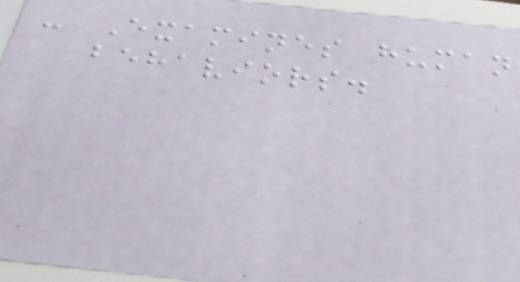- Examines human
behaviors.
